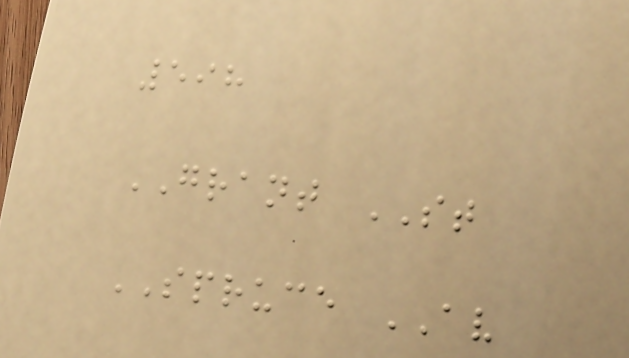598
GRANT ST
SPRUCE AV
